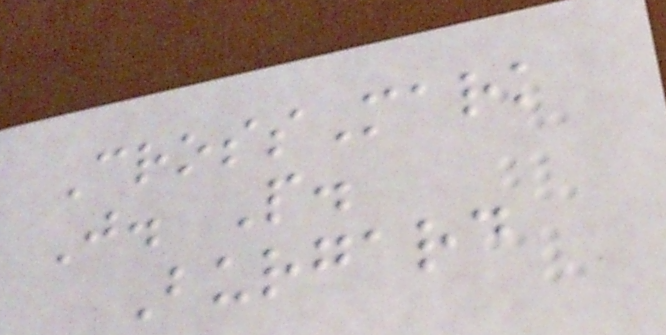CrossMark
J. P.
Burgard
